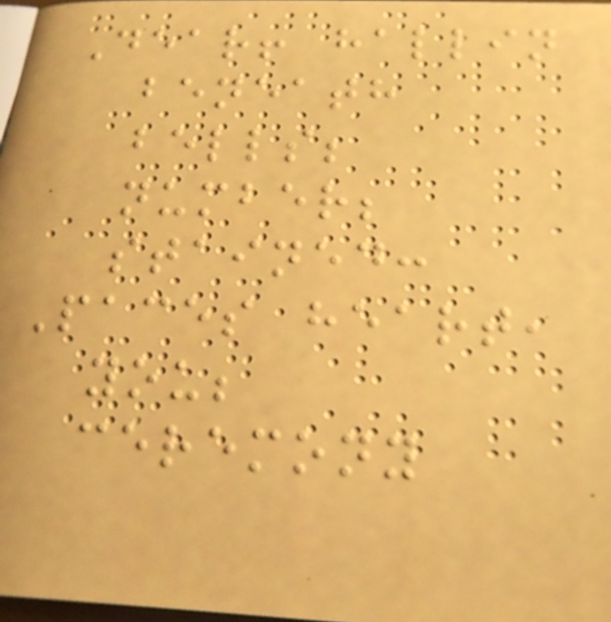Dear! hallin
beneath
bells;
number;
stained:
Paces heart,
you;
ceremony
